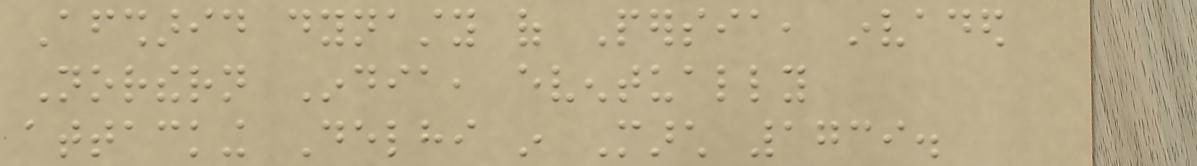Afsharid dynasty of Persia, invaded
Northern India, eventually
attacking Delhi in March 1739.
